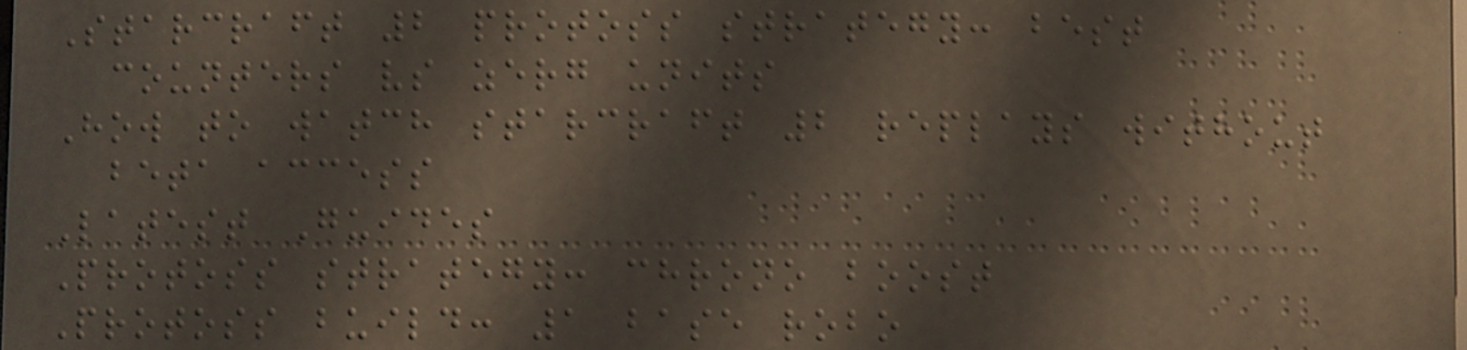Starcraft 2 protoss strategy: best
counters vs zerg units
How to watch starcraft 2 replays without
beta access
Latest Guides
Protoss strategy: chrono boost
Protoss build: 1 base robo
